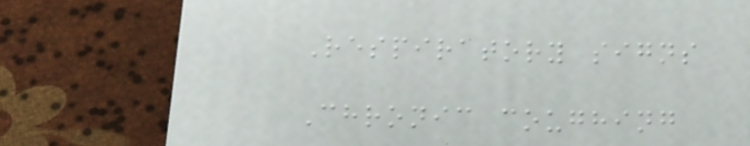Respiratory signs
Chronic coughing
